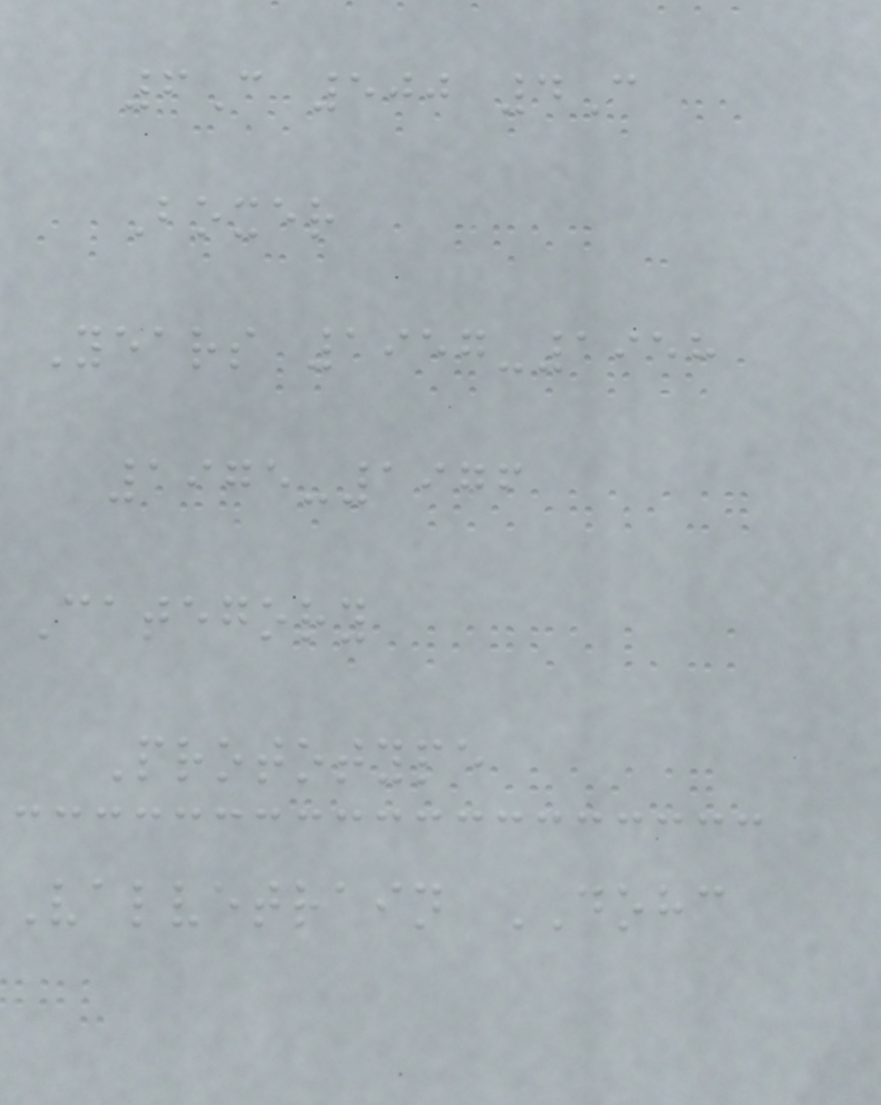6C 500 4C
Boxer
Years 1957-1958
1975-1976
Category
Prototype
Valvetrain DOHC
